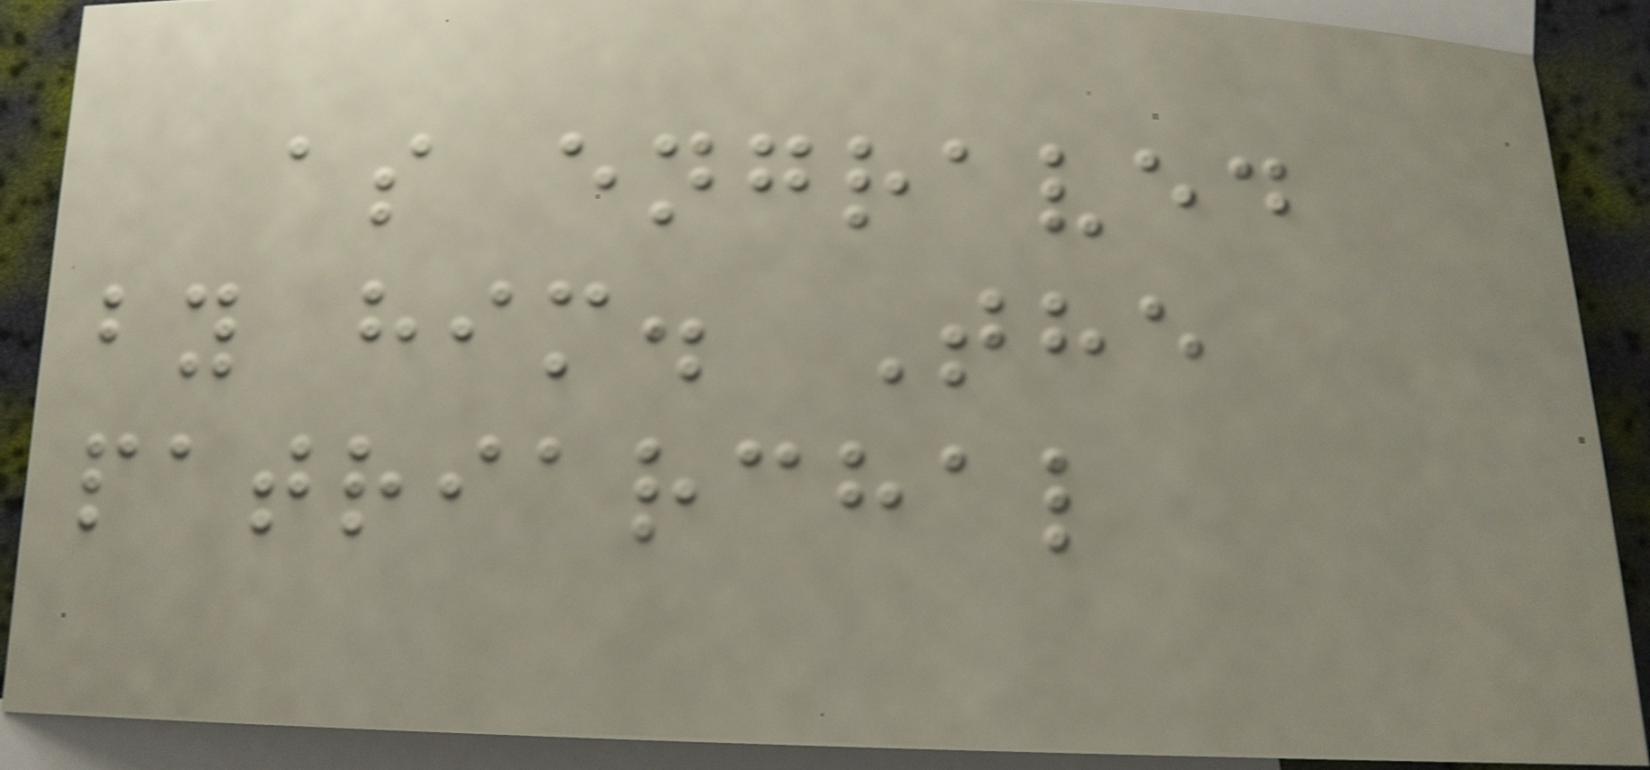as engraved
by him. The
patriarchal
